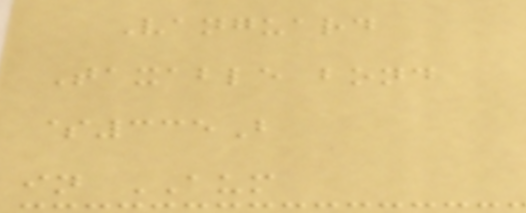Vanguard
Taxable bond
$335B
in AUM
